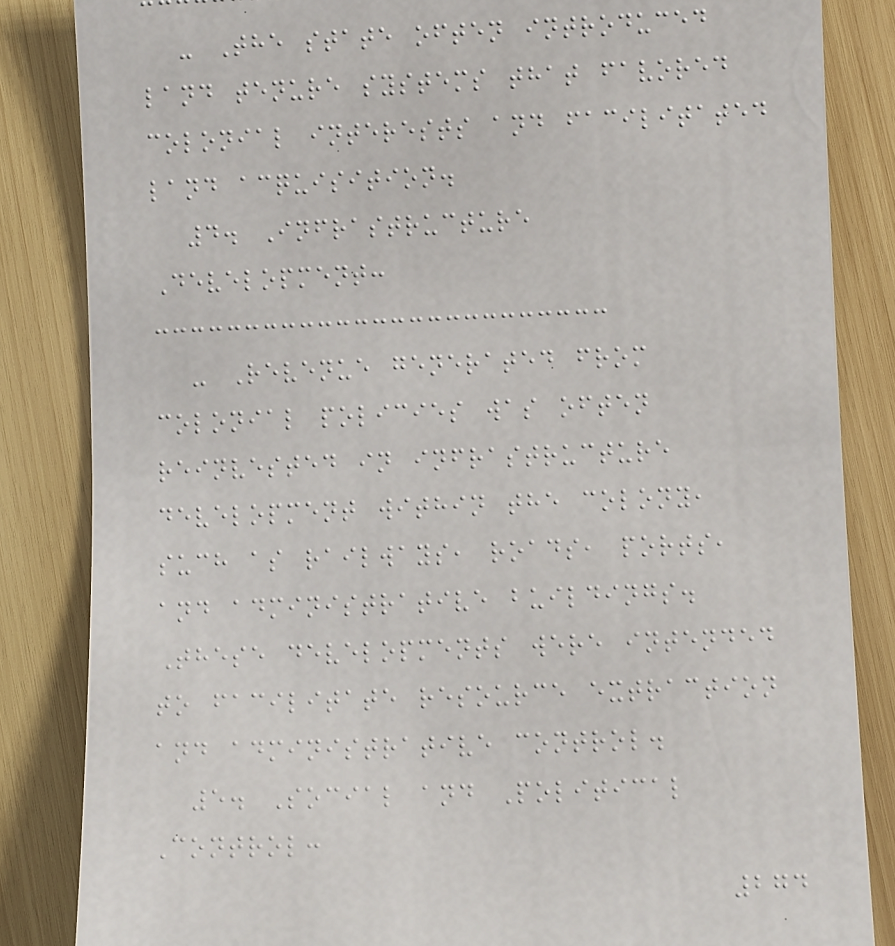- The state often introduced
land tenure systems that favored
colonial interests and facilitated
land acquisition.
4. Infrastructure
Development:
- Revenue generated from
colonial policies was often
reinvested in infrastructure
development within the colony,
such as railways, roads, ports,
and administrative buildings.
These developments were intended
to facilitate resource extraction
and administrative control.
5. Social and Political
Control:
274
